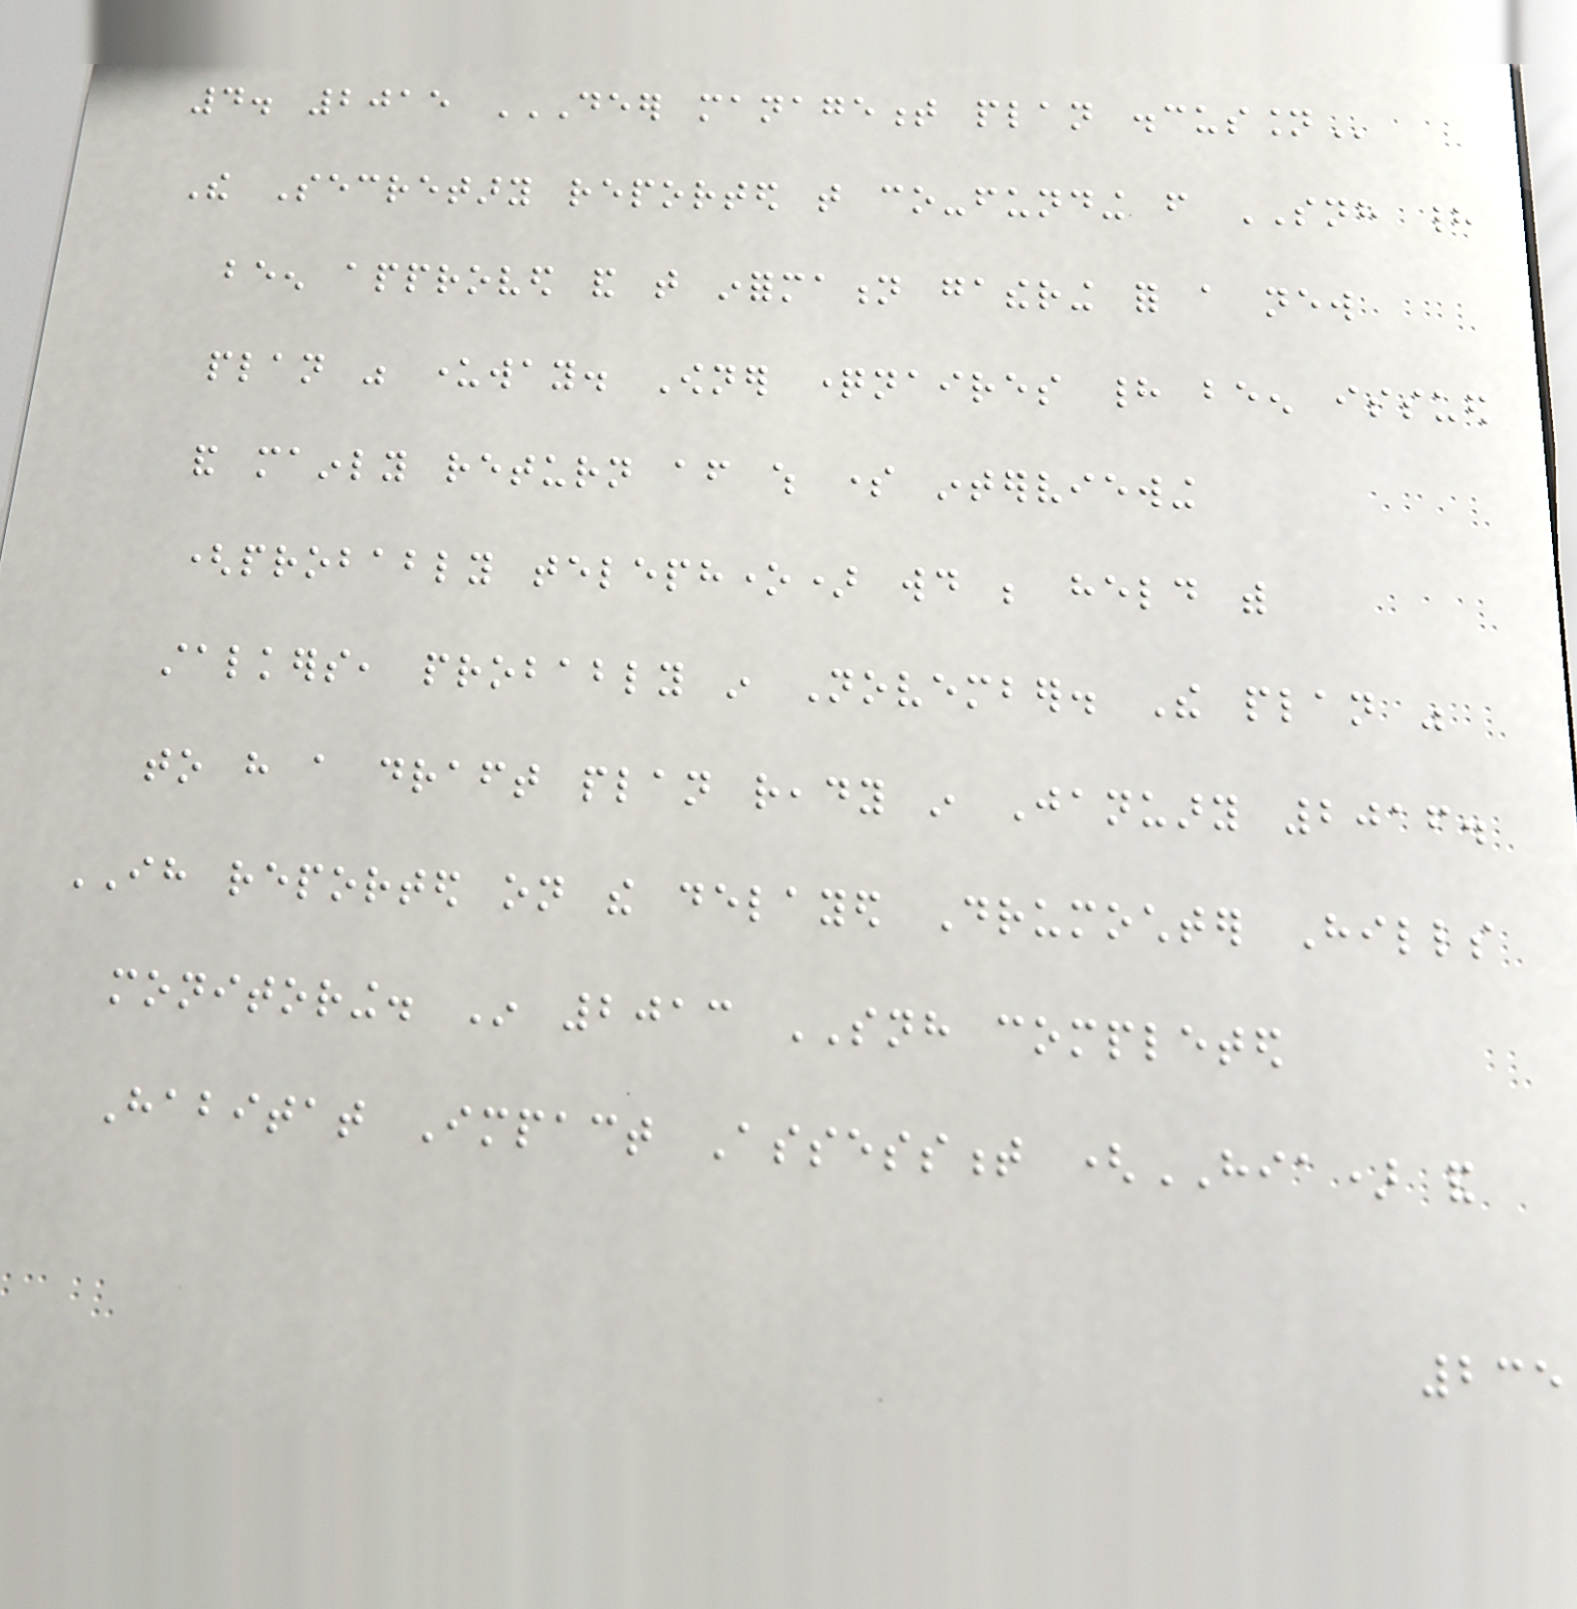4. 2015 DEER MANAGEMENT PLAN DISCUSSION
The Secretary reported that co-funding from SNH had
been approved and that information gathering for a new
plan was underway. Owner questionnaires had been issued
and mainly return after which some interviewing
(probably telephone) would be held with
stalkers, probably in November. The plan was
to have a draft plan ready in January 2016.
IH reported on the delayed Drumochter Hills
monitoring. In 2013 SNH completed
Habitat Impact Assessment (HIA) and
235
